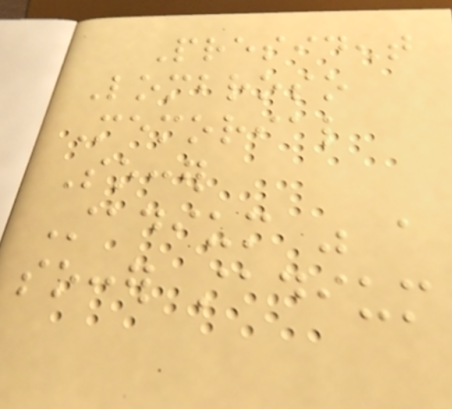President
Lombroso
Memorial
Soccer
Stadium was a
soccer stadium
